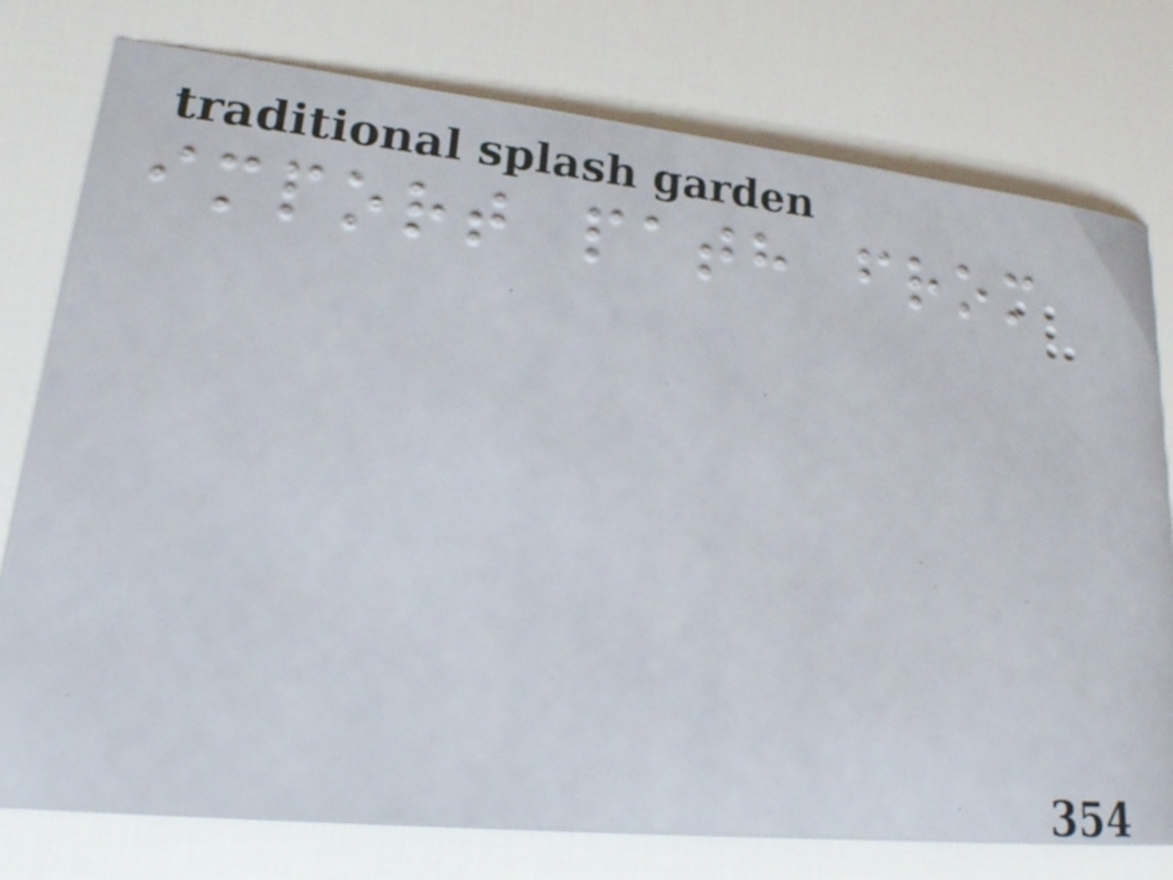import path from
